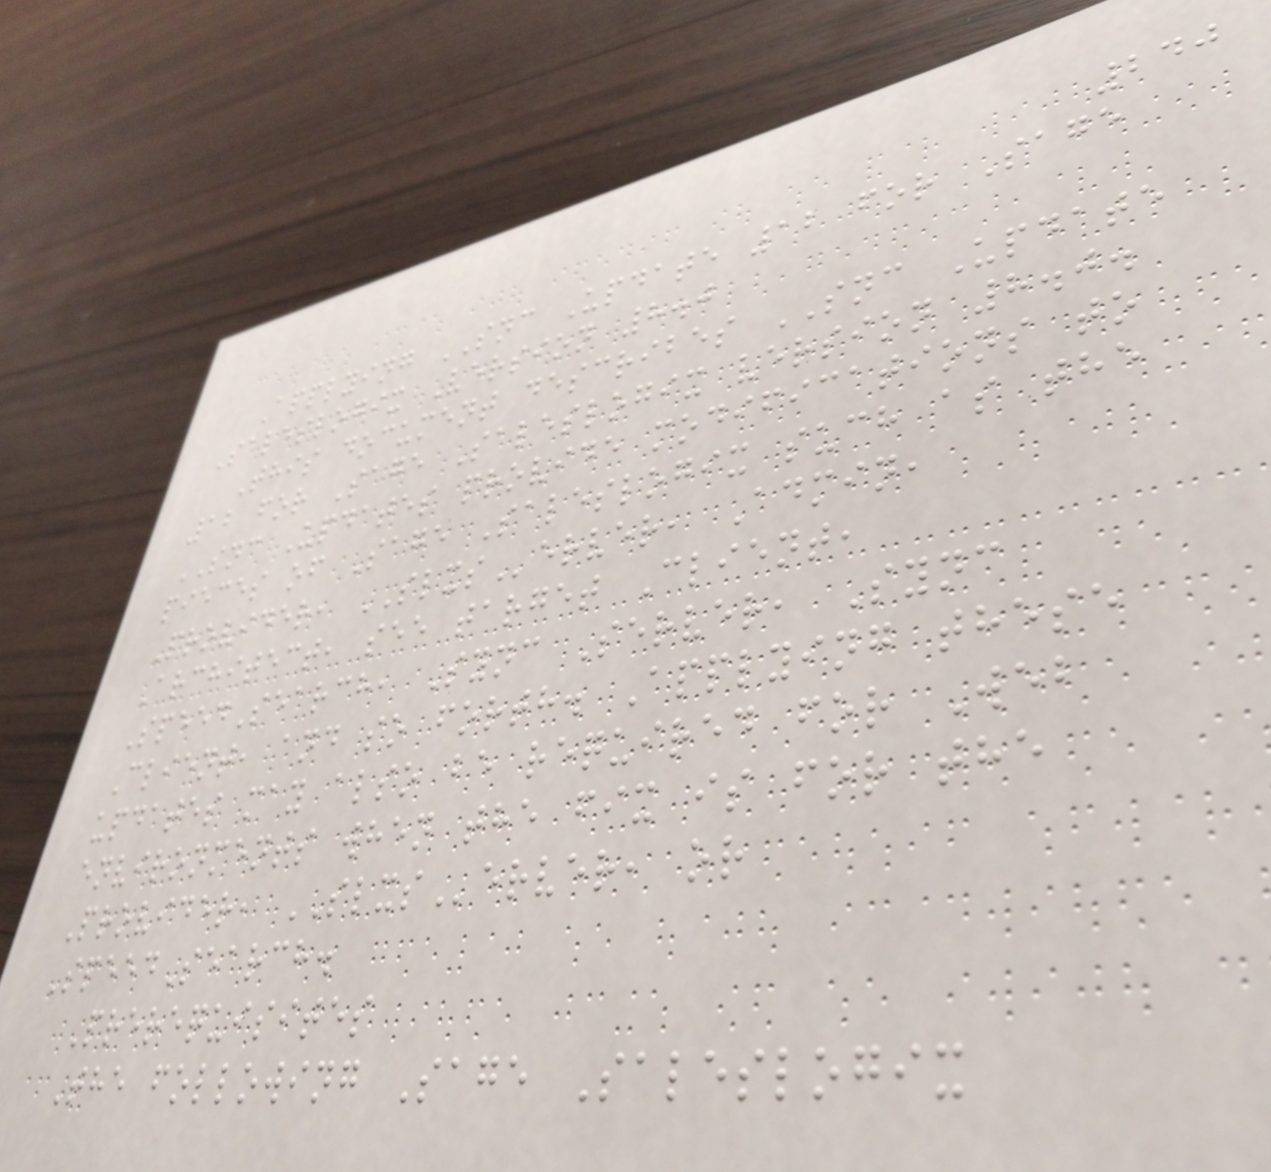240
Applying SNC Update 12 for Sage
Saleslogix Version 8.0
This document describes SNC Update
12 for Sage Saleslogix version 8.0.
SNC Updates provide modifications to
pieces of Sage Saleslogix such as the
Provider, SLXServer, Admin,
Architect, see target Client,
SpeedSearch, Sync Server, Sync
Client, and so forth. Applying these
updates may also be required for Web
environments when the fix is for the
Provider, SLXServer, or
SpeedSearch.
Prerequisites
The following Sage Saleslogix
